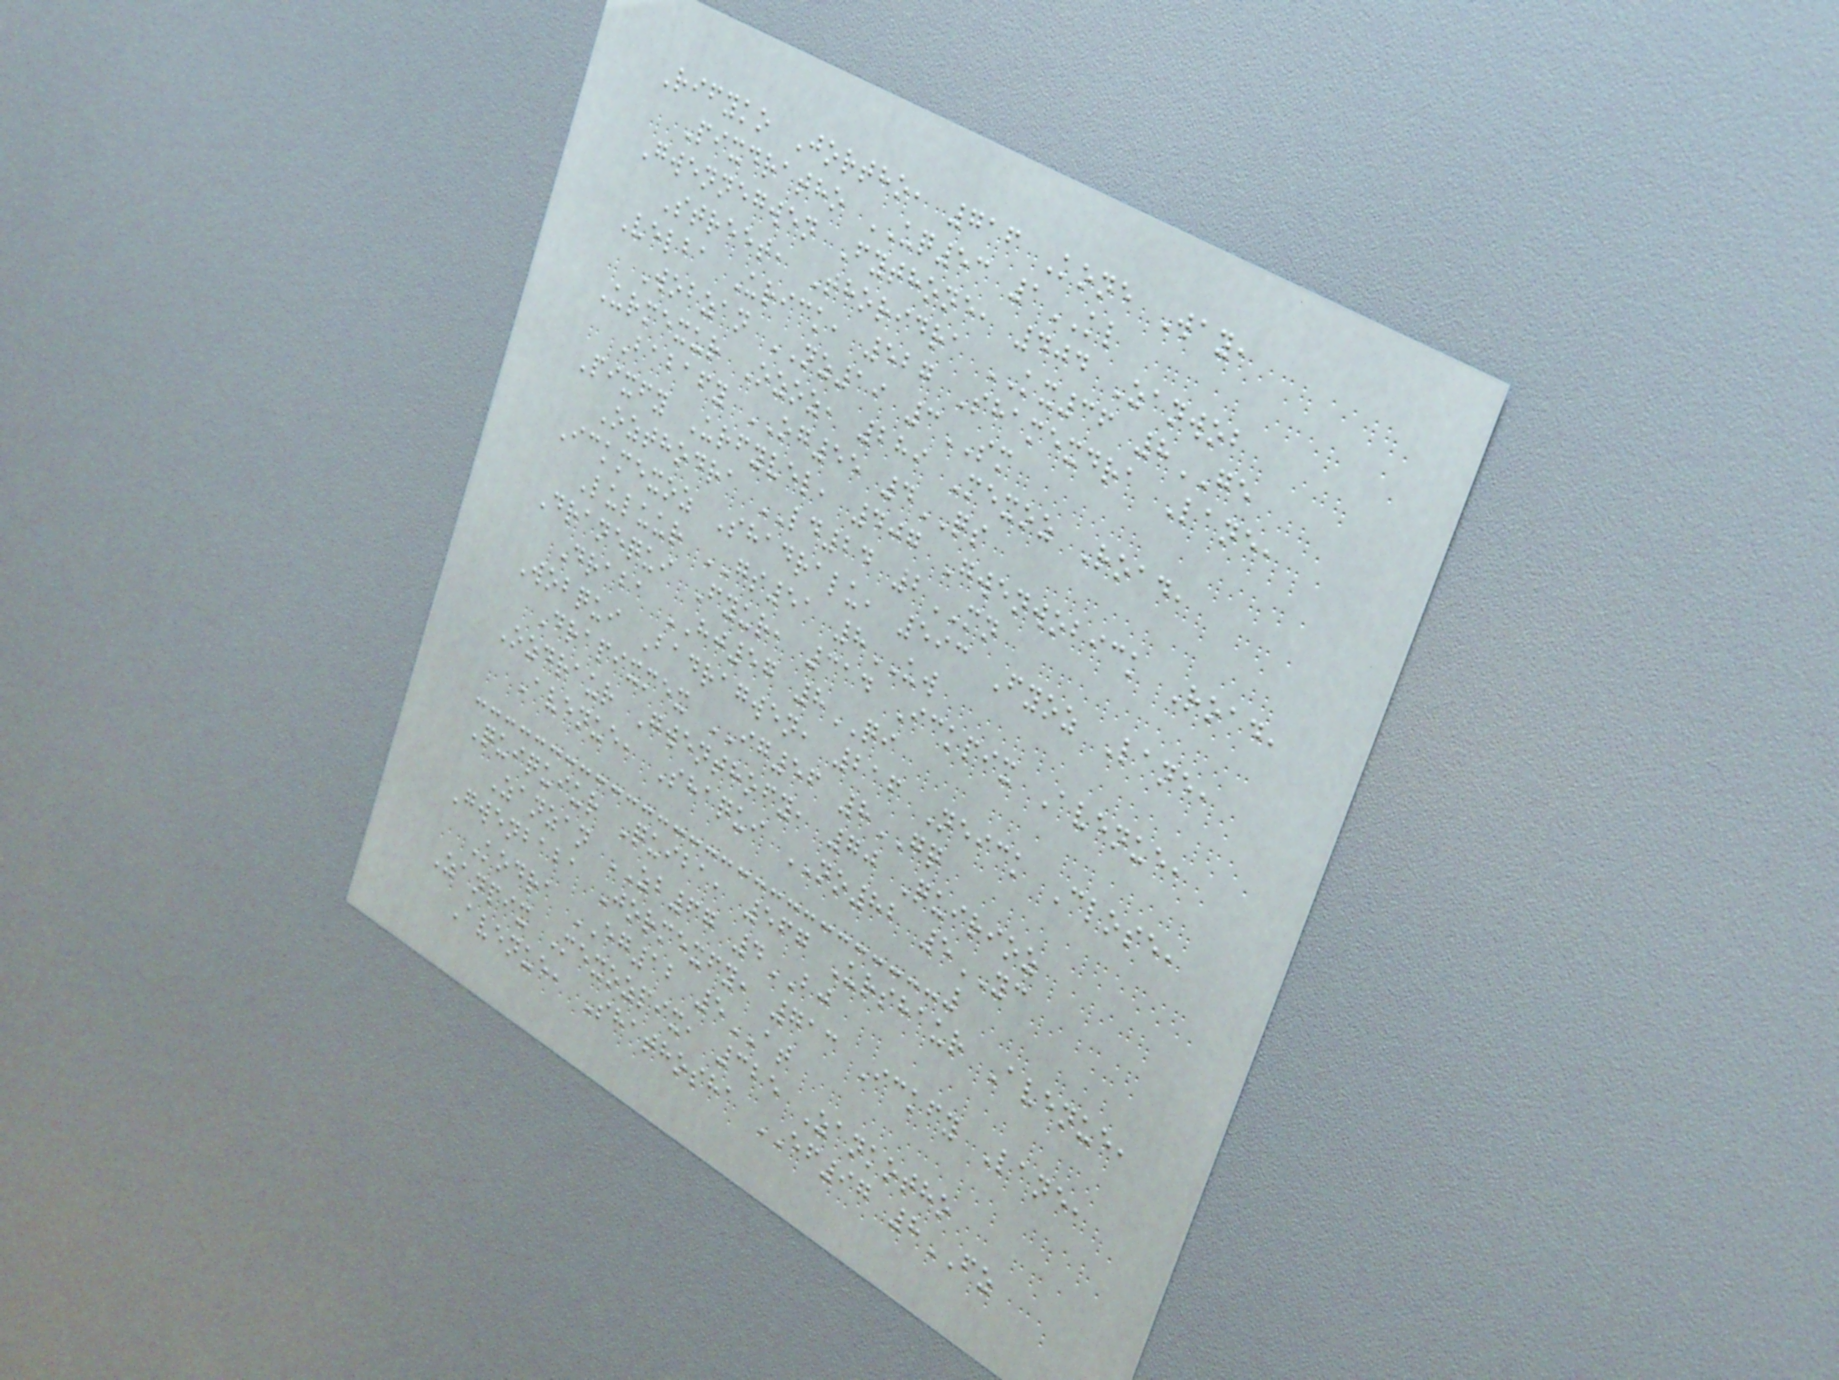Rifyko Jortho, 716 Kone Way,
Pixdratho UQ53 1KL
Gwennegwen Fythone, 404 Zanwob
Street, Thoridra KX36 8GE
Velba Urick, 527 Shamexdra Lane,
Wobzan NZ19 3SM
Urmexur Ozoz, 289 Mexoz Road,
Babafy OG55 4QS
Pixfy Urfyvel, 407 Gwenwobick Road,
Ozthodra LD24 2MN
Ickmexoz Shadralu, 593 Fyoz Lane,
Luluur GS51 8UW
Dranequi Fyur, 314 Ickpix Avenue,
Draba HJ57 8QI
Wobqui Badragwen, 216 Neick Close,
Drapixmex IG56 8GQ
Ozdraur Gwenthofy, 70 Quirioz
Avenue, Shaqui NO82 5YC
Quiquiur Quiba, 567 Urshaur Avenue,
Zanzan ZB67 4BJ
Gwenbaba Jormexfy, 713 Ickfy Lane,
Kodra EG12 5AT
Zanpix Mexozpix, 325 Zankotho
Avenue, Shathosha EF97 8FZ
